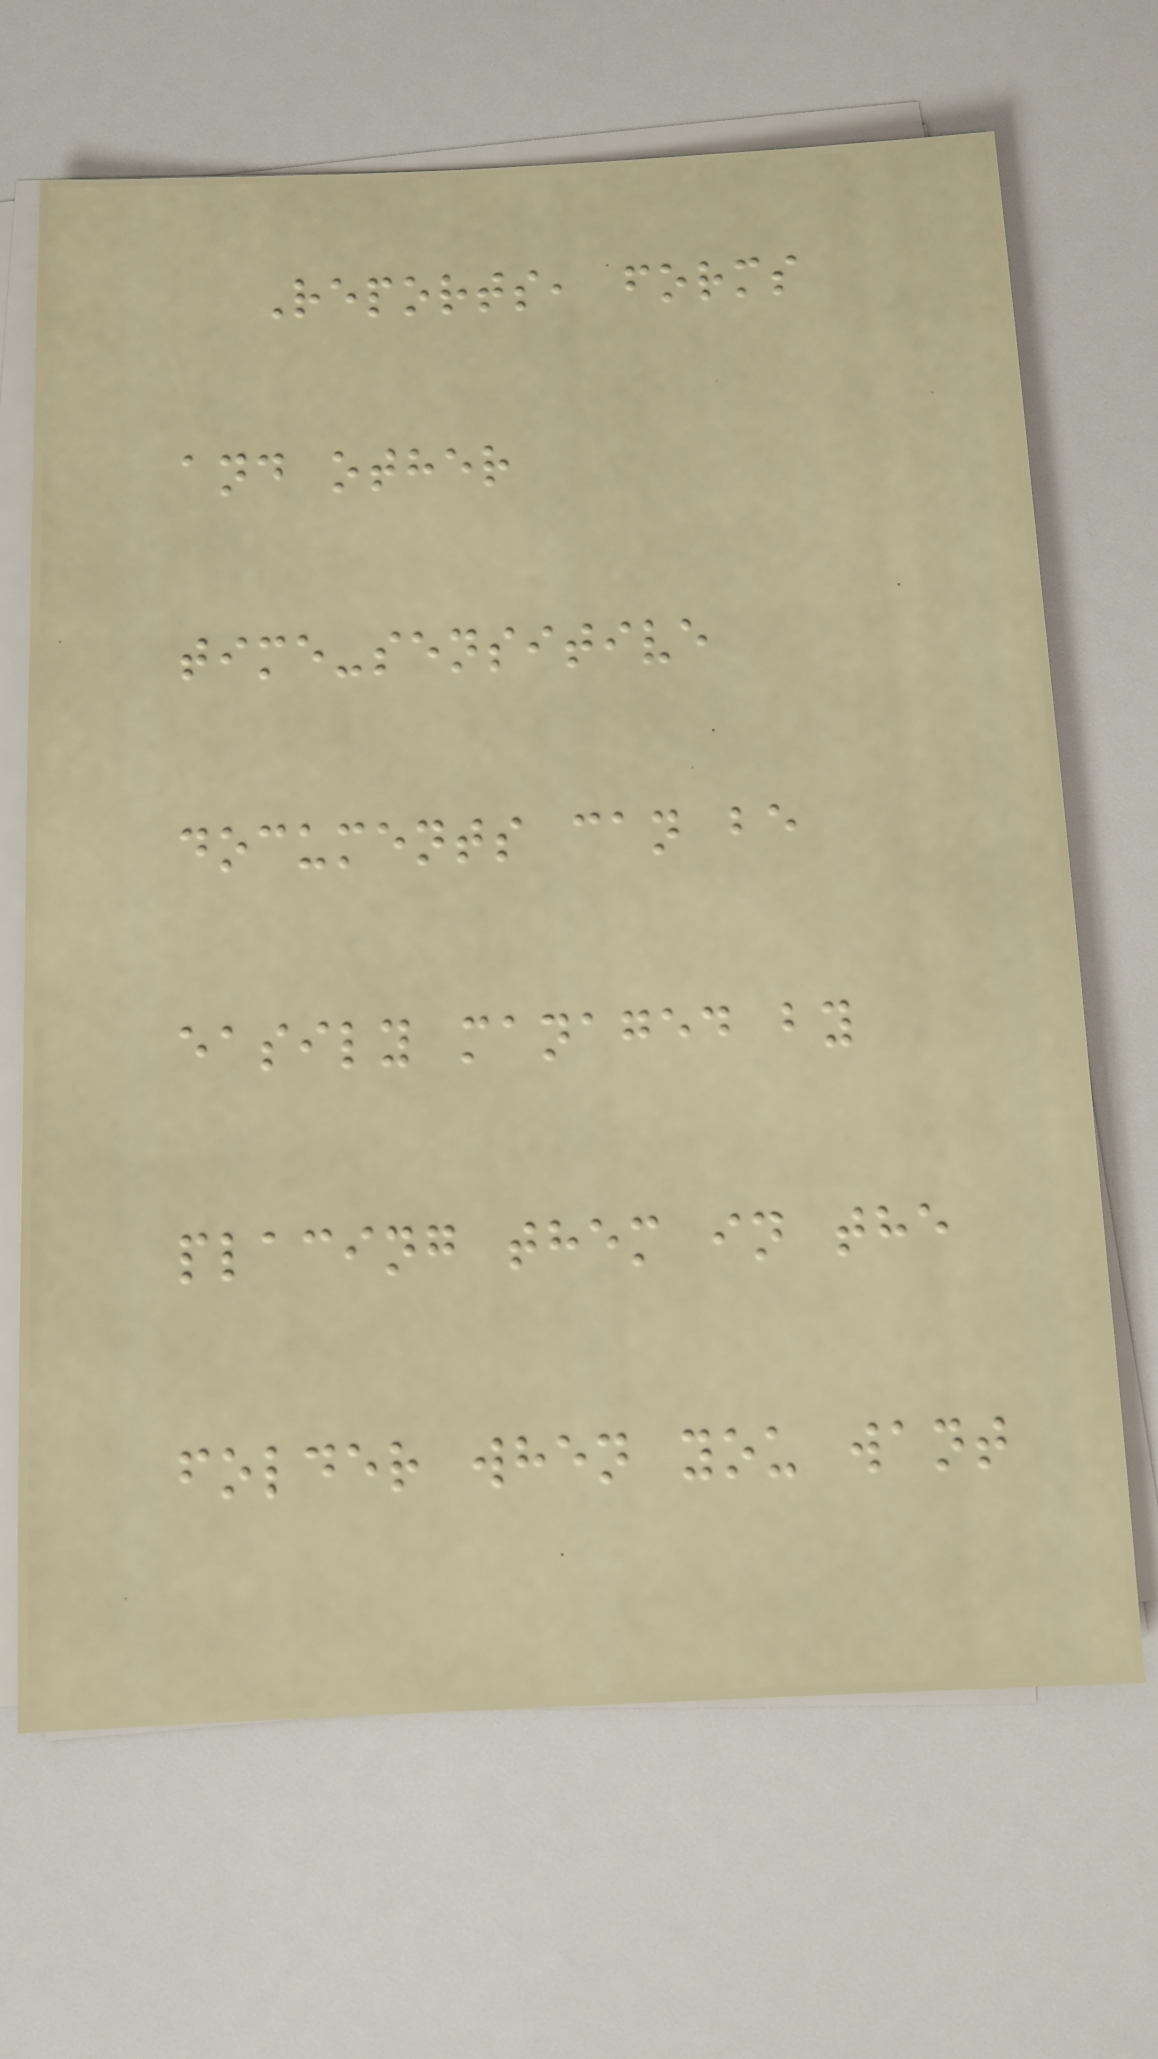Reports, forms
and other
time-sensitive
documents can be
easily managed by
placing them in the
folder when you want
